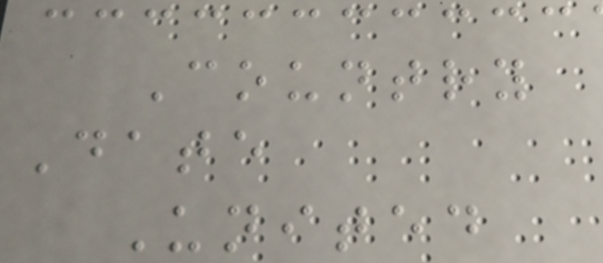Country
Date
United
